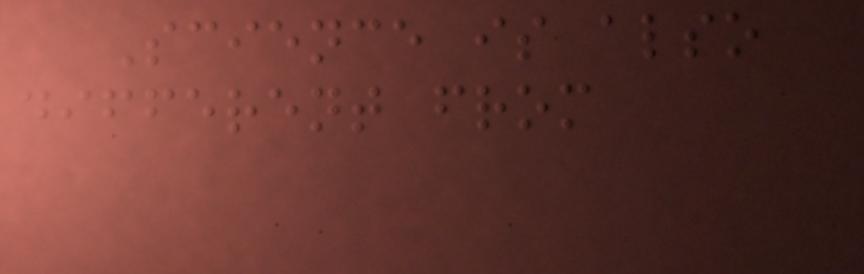Science is also
different from
